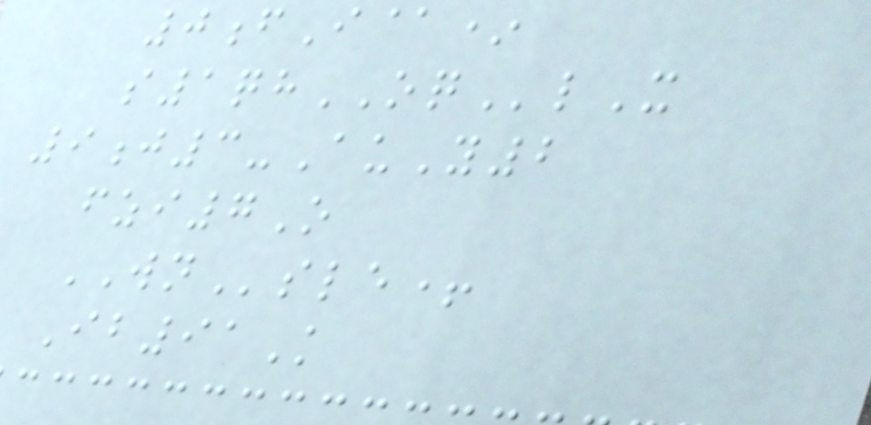0fI@*
s1qhOQlX
9j3-AuY2
fzi7O
WNsle+
Ib91K
